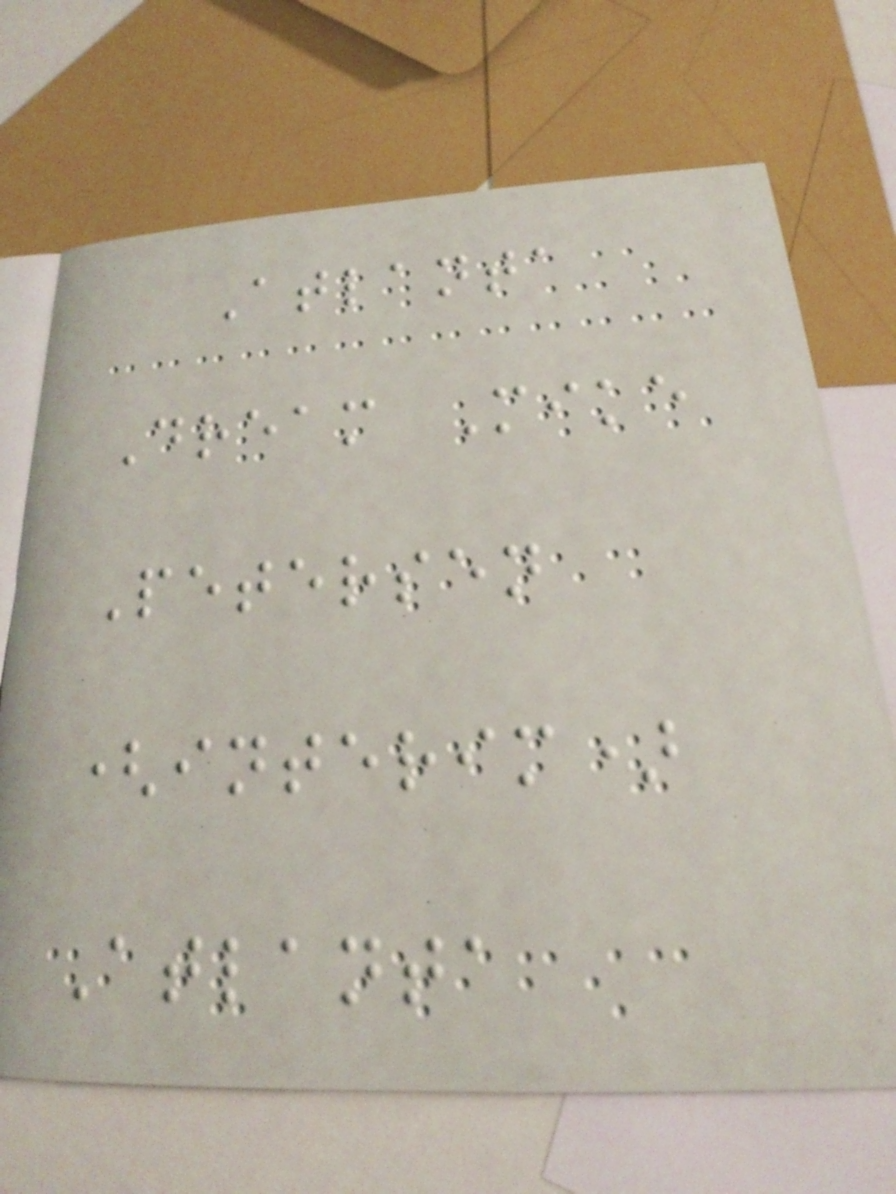Atlanta
Dream Mike
Petersen
(interim)
Atlanta
